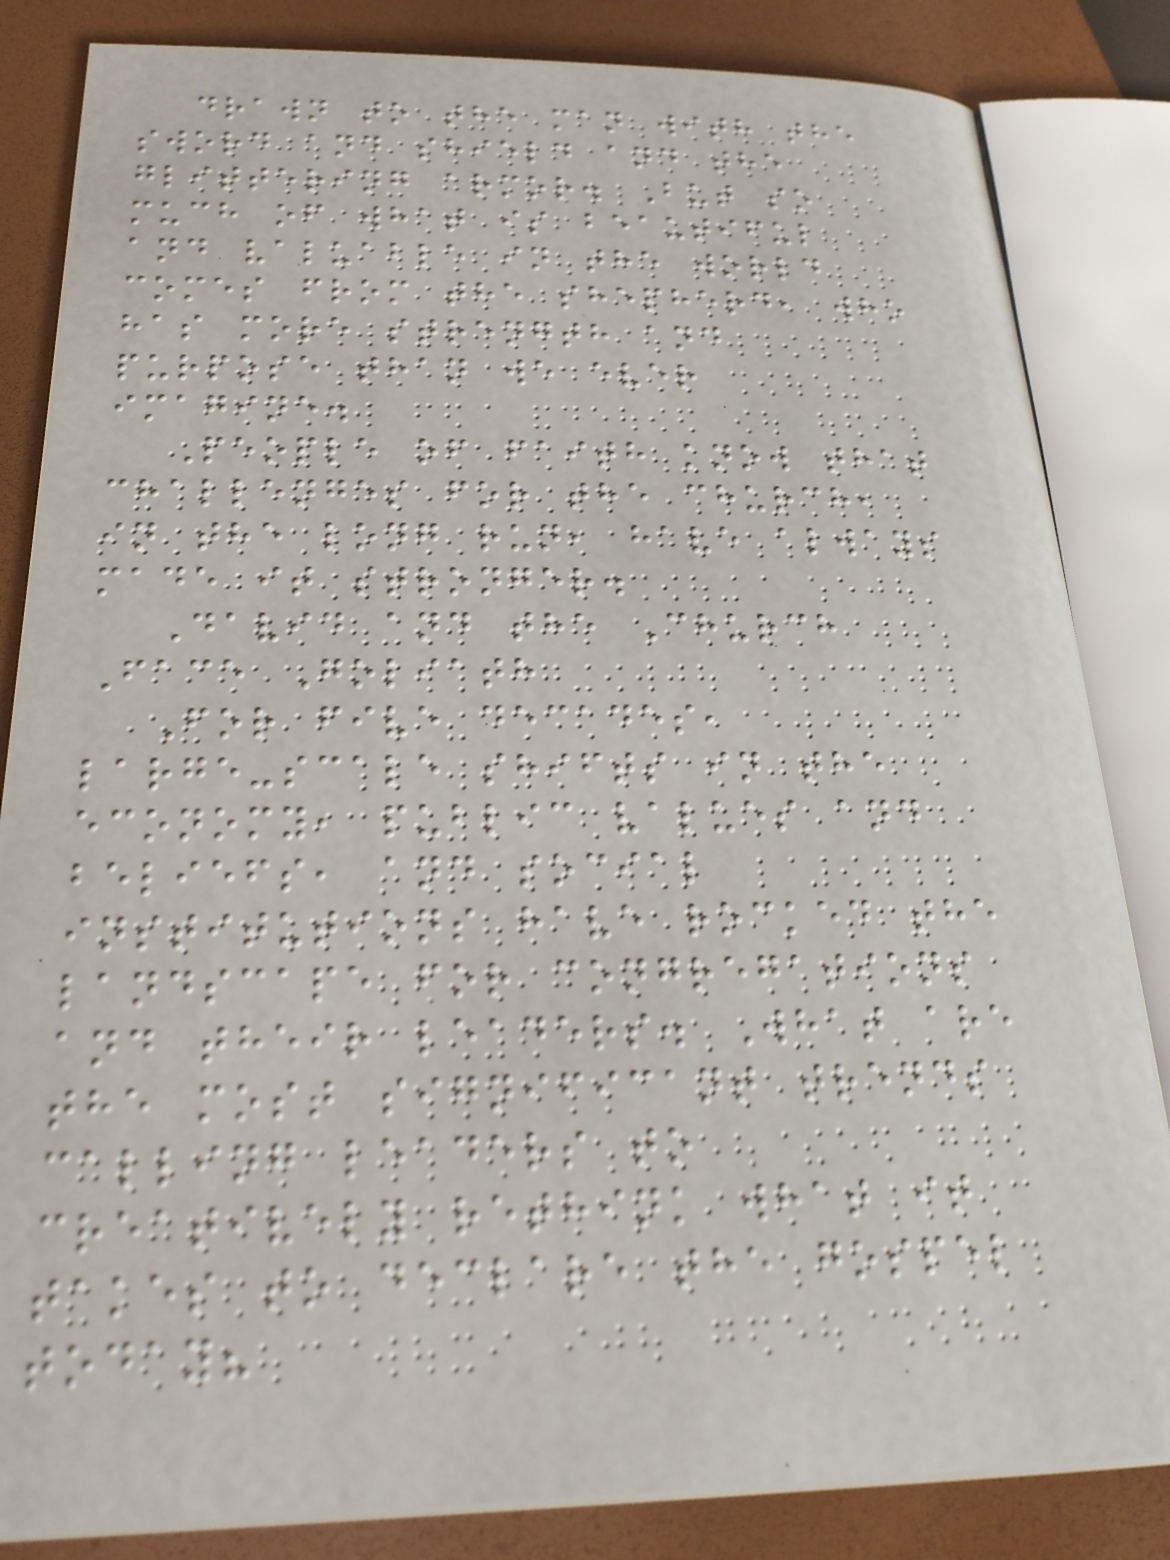drawn to the man with the
sword and shield and the
glittering armor. But so
much of what is beautiful
and valuable in the world
comes from the shepherd, who
has more strength and
purpose than we ever
imagine.
People of faith know that
challenges for the church,
in the long run, have always
made it stronger.
David and the Church
Face Goliath
For five decades,
large-scale shifts in the
economy, public values and
beliefs, and social
institutions have rocked the
landscape for congregations
and their leaders. What are
the most significant trends
calling leaders to
creatively rethink what it
takes to declare the gospel
today?
